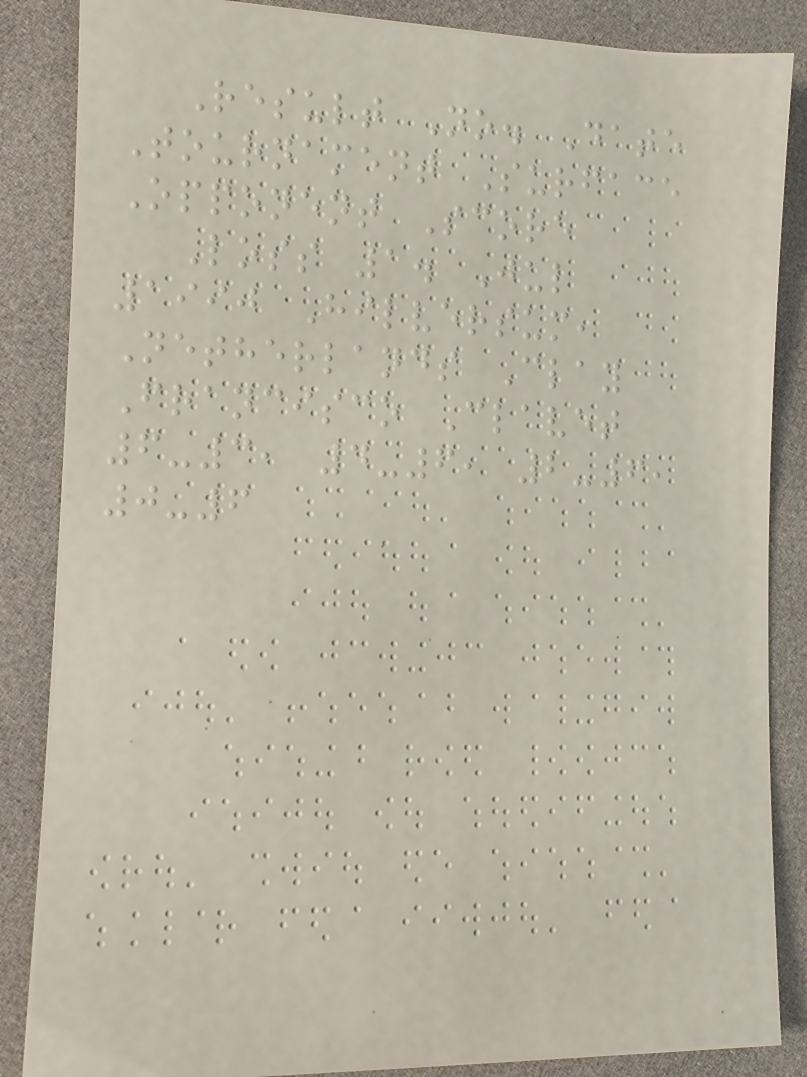Result No. Date
Tournament Surface
Opponent Score
Loss 1. Jul
1990 Hilversum,
Netherlands Clay
Francisco Clavet
6-3, 4-6, 2-6,
0-6
